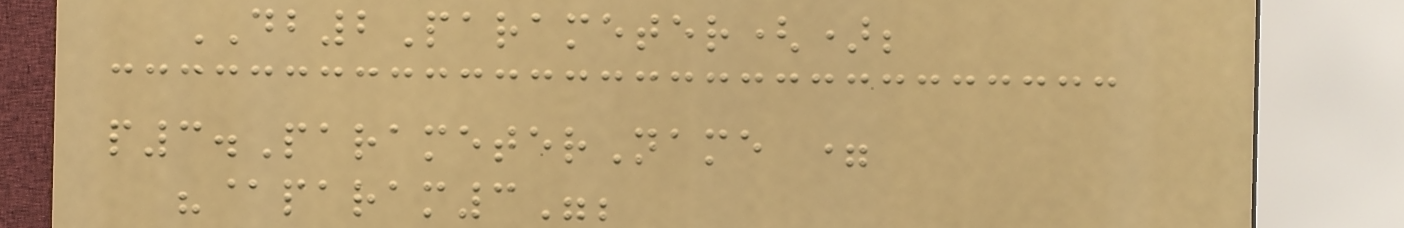DB2Parameter();
p3.ParameterName =
"@param3";
